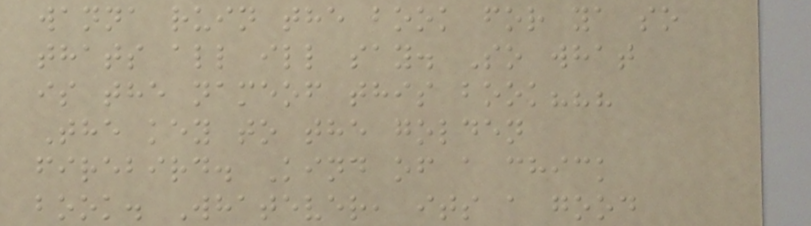wanna ruin the book for ya so
thats all ill say. So what
is the nameof this book???
The key to the golden
firebird. Kind of a chick
book. Whatever, its a good
